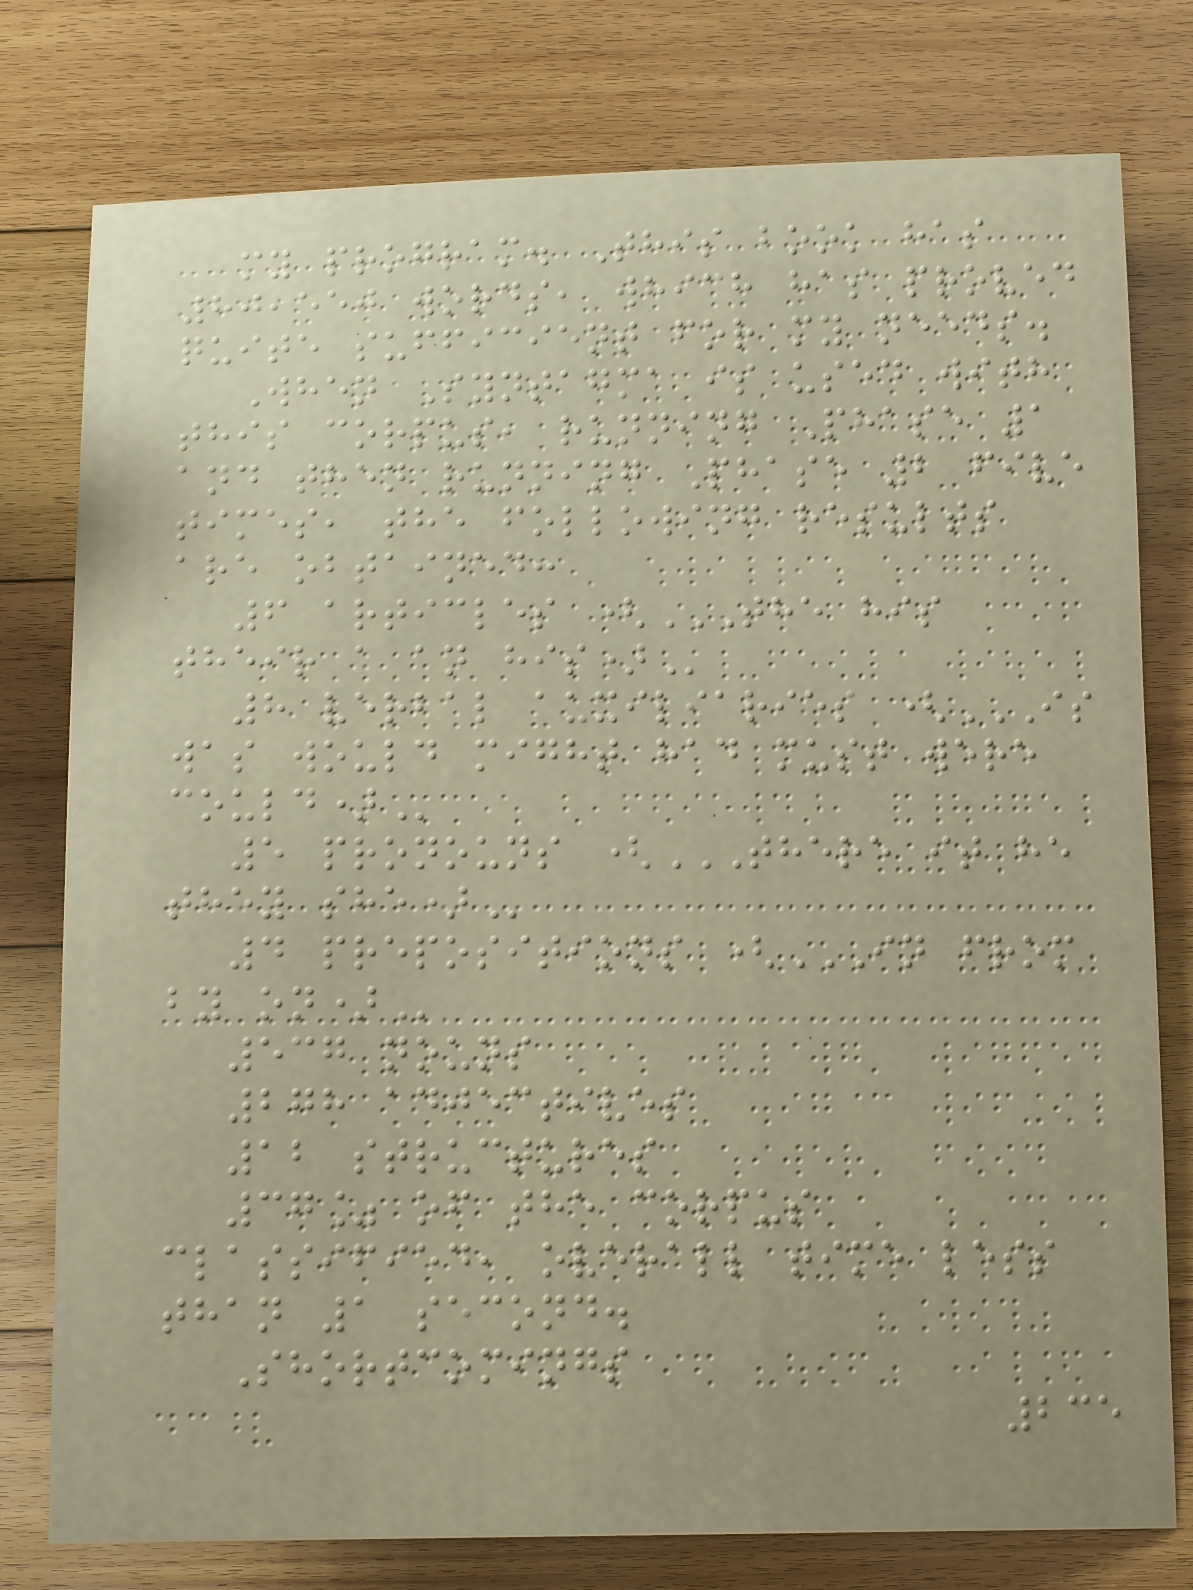my program. This book has
80,550 words, which has proved
quite sufficient for my needs.
When Syntagma is used with
this corpus, running Phase 1
and then running Phase 2 five
times, the following results
are obtained:
6 articles (THE HIS
THEIR A AN HIS)
8 verbal auxiliaries (IS
WAS WOULD MIGHT HAD MUST WERE
COULD)
5 pronouns (THERE IT HE
THEY SHE)
4 prepositions (IN FROM
BY ON)
537 nouns
278 adjectives
12 structures
37% of the corpus
classified, overall time less
than 1 second.
Shortcomings
235
